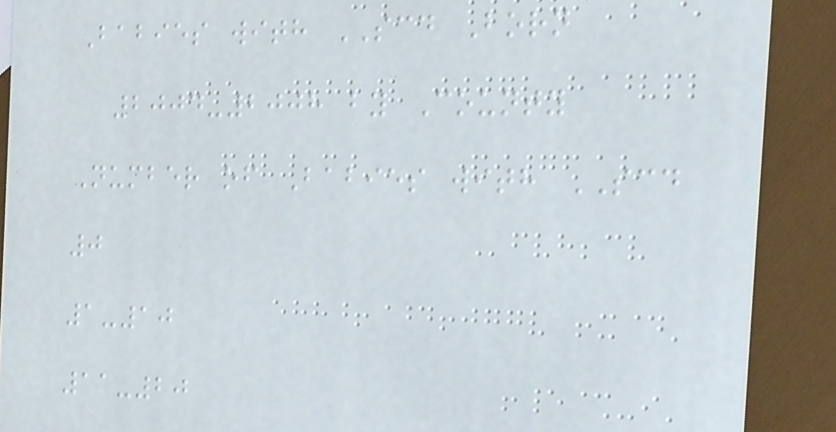Babies with SCD Born
2004-2008 by County
Number of Babies with SCD
0
1-10
11-20
